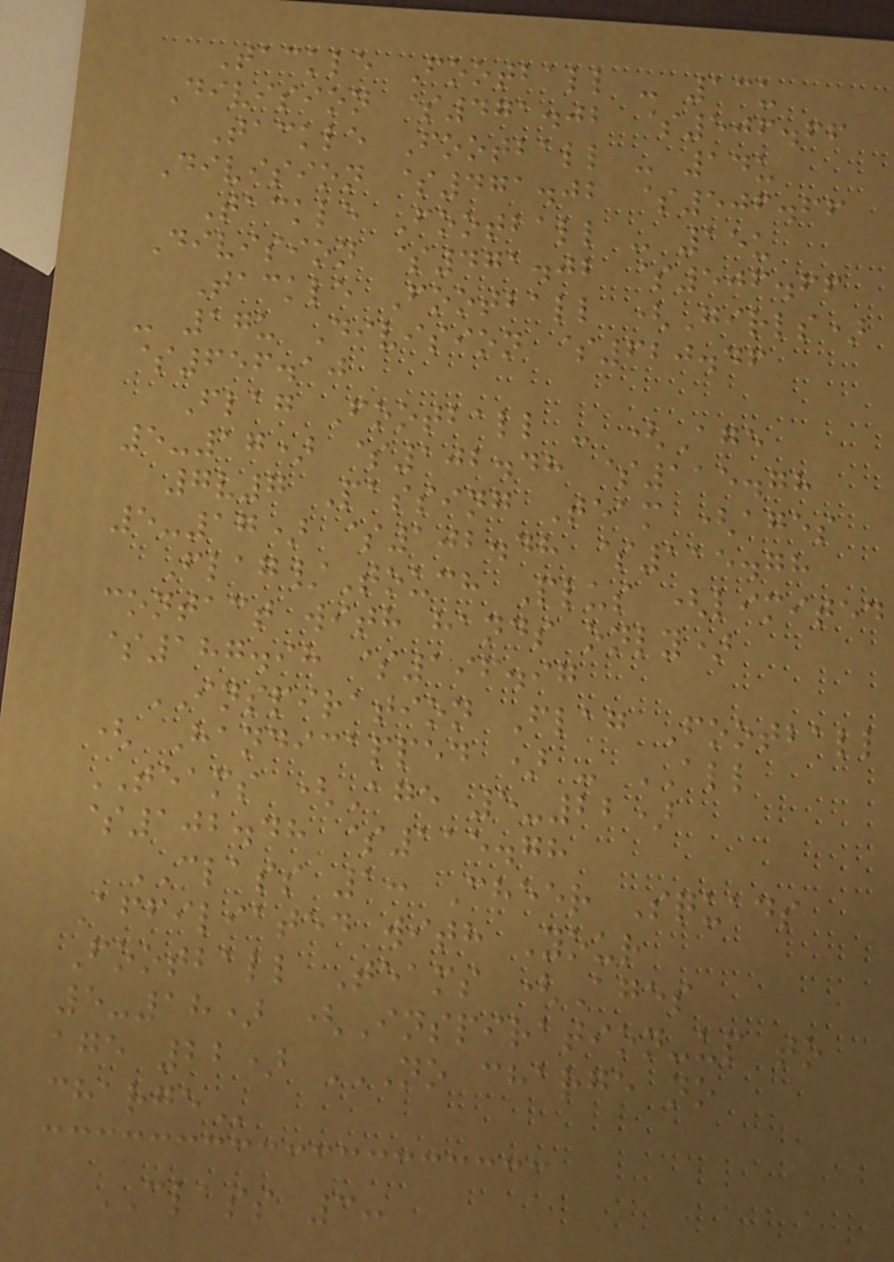Tackle Football - 13u
Division $471.02 $506.66
Tackle Football - 14u
Division $471.02 $506.66
Tackle Football - 15u
Division $471.02 $506.66
Tackle Football (Girls)
- 17u Division $620.46
$656.10
Flag Football - (Age
5-17) $102.48 $115.78
7v7 Passing Team (ages
5-17) $102.48 $115.78
Flag/Touch Plus (limited
contact with hands only)
$187.98 $196.97
INSPIRATION Flag Football
( Handicapped ) - ALL
TEAMS (Age 5-22)
$102.48 $115.78
CLASS 1: Cheer Squads
Affiliated with Your
Football Teams (Ages
5-18) (Inspiration-up to
age 22) NO CHARGE NO
CHARGE
CLASS 3:
